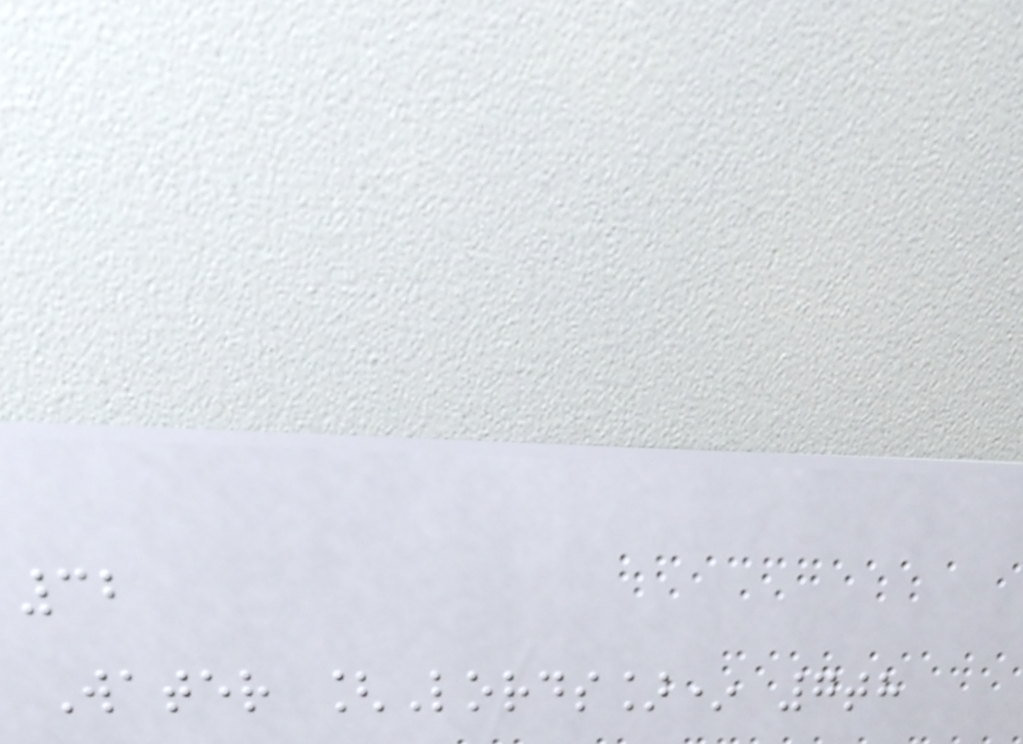32
Water [Lords]* 7th
